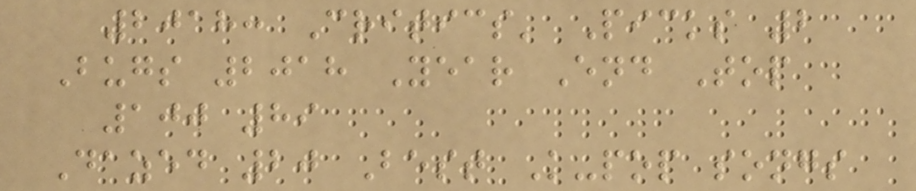2018: Critics' Picks 2
Bugs 2018 Year End Top
100 89
Dazed 20 Best K-pop songs
